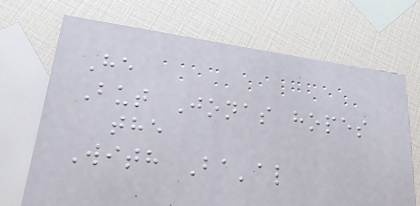He
But Jonas hopes
the
With Ba'al
